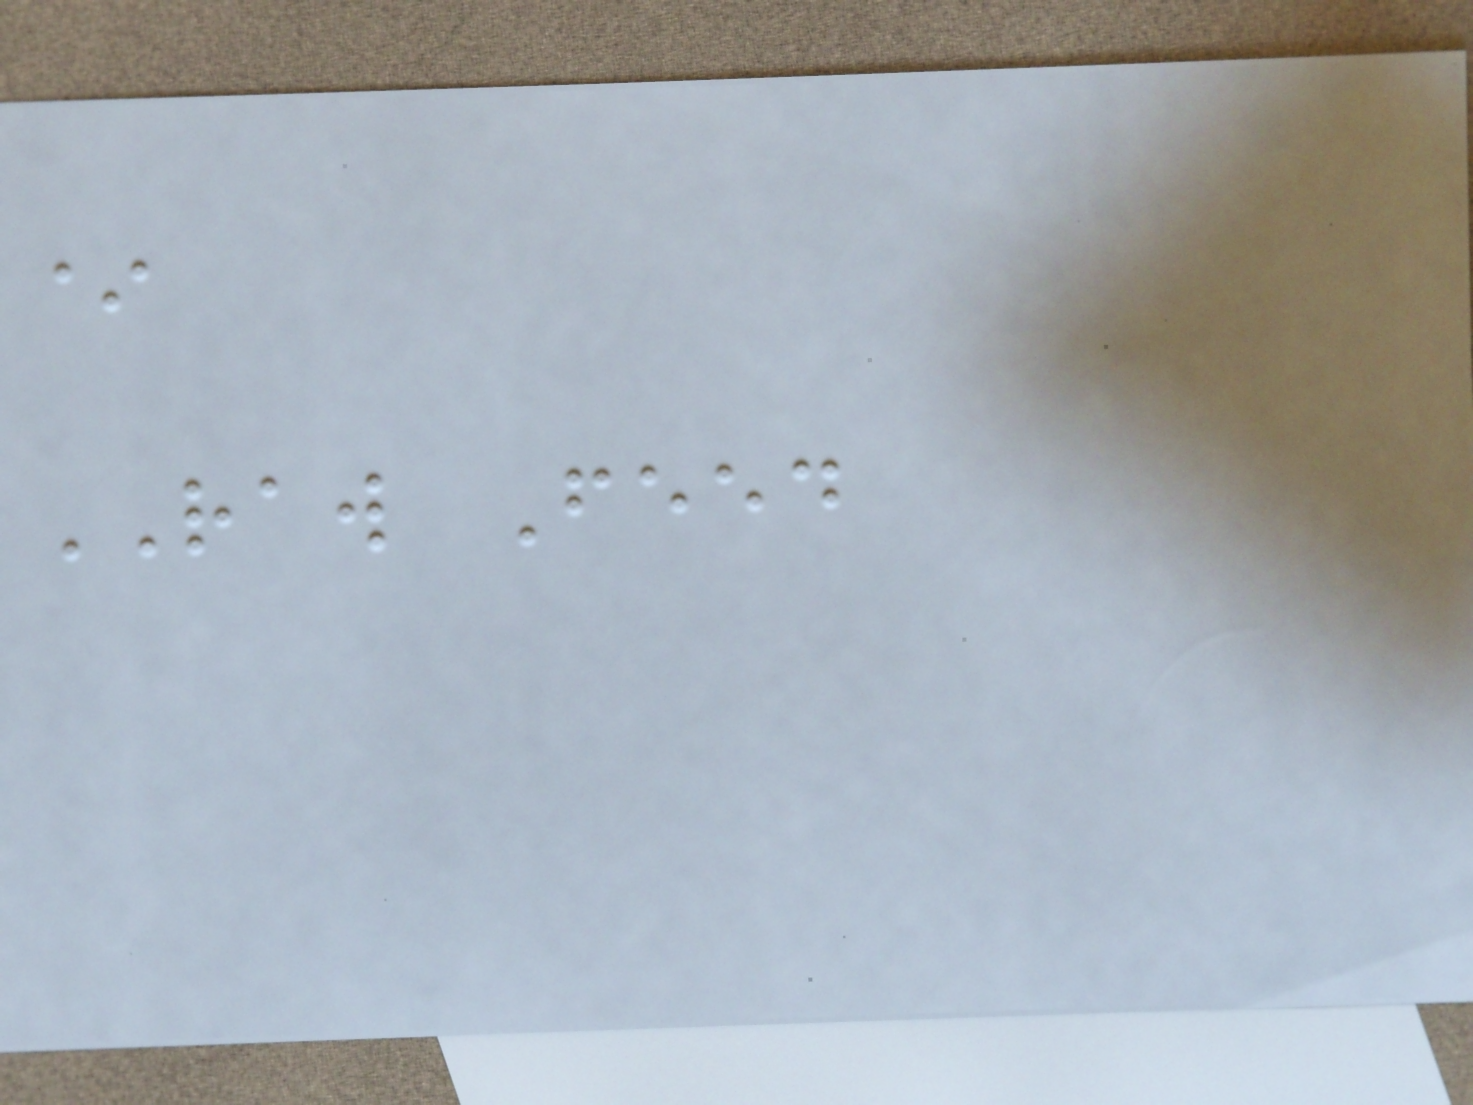*
RAW Feed
